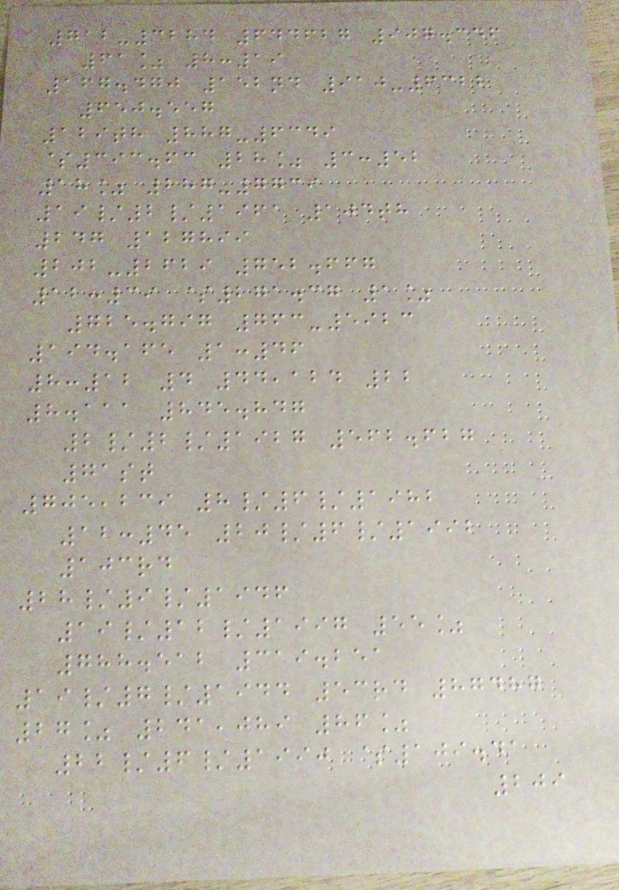712-3284 644627 907.346
61% 8:19
167.470 152nd 910-6322
650.557
129th 887-6349
$393.63 28% 3:52
18% 287-7739
19/2/1961 104th
247 127899
202-2629 752.667
12:39 $271.37 1%
725.797 763-5923
194.165 1:46
8:12 4 44,124 22
8.111 845.847
2/2/1927 562.627
71st
705,239 8/6/1982
12:45 20/6/1992
103rd
28/9/1946
19/12/1997 55%
788.512 319.251
19/7/1944 53rd 87487
27% 241,089 86%
22/6/1990 $109.41
209
